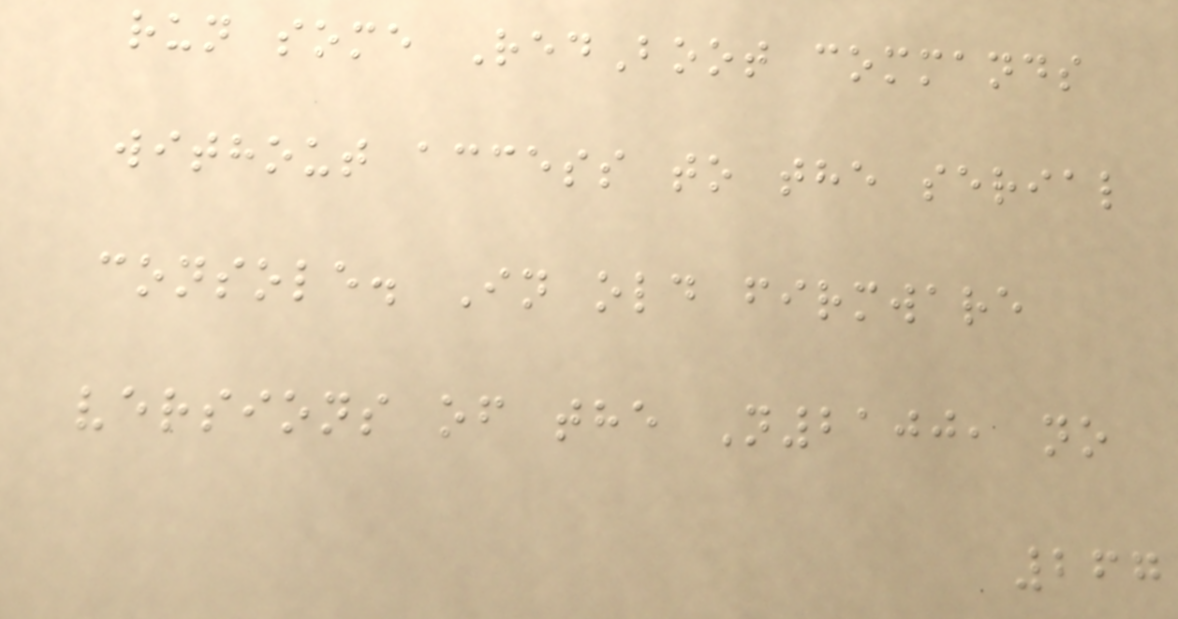run some RedBoot commands
without access to the serial
console. In old firmware
versions of the N2100, no
267
